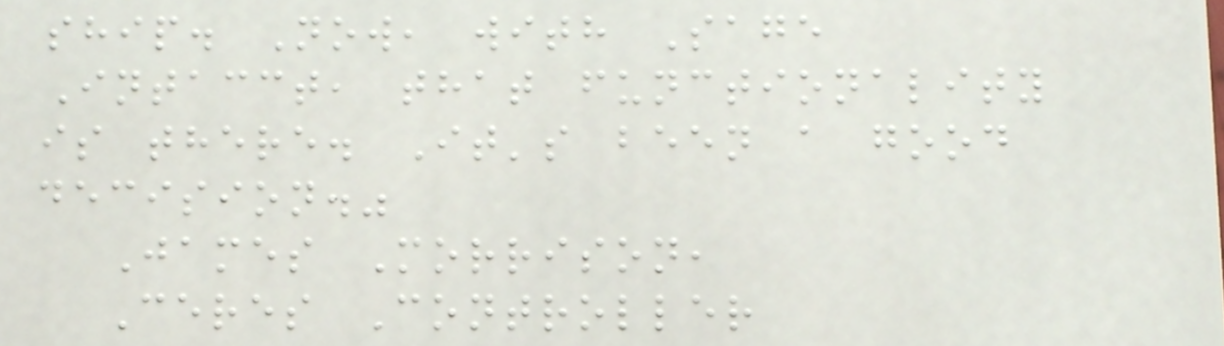ship. Now, with Sage
Intacct, that functionality
is there. It's been a good
decision."
James Morrison,
Ceres Controller
